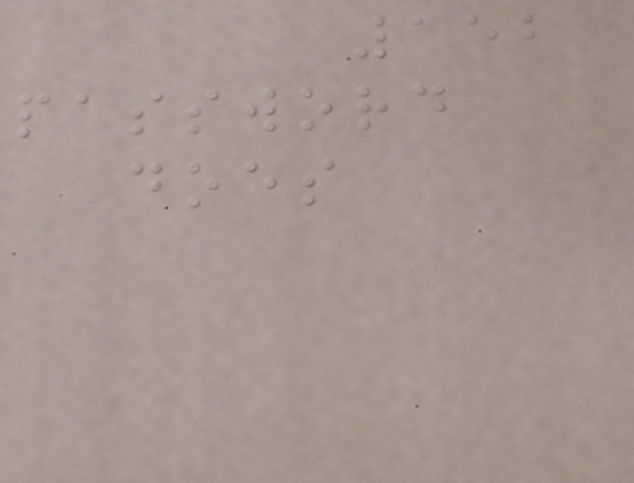152
password
does
